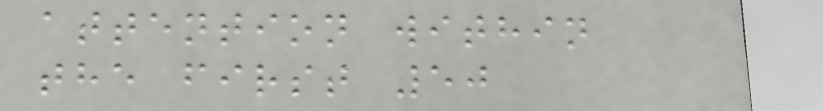attention within
the first 50
